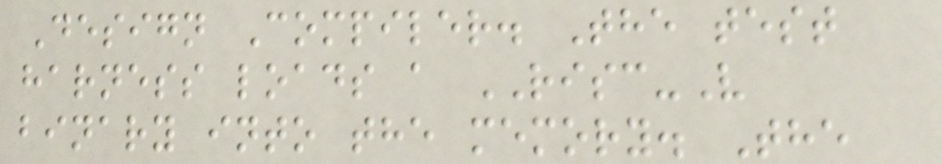Design Compiler. The test
harness loads a RISC-V
binary into the memory. The
